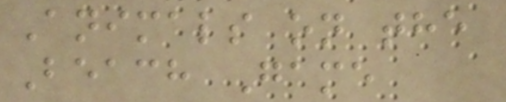Animals on the
Beach Game
